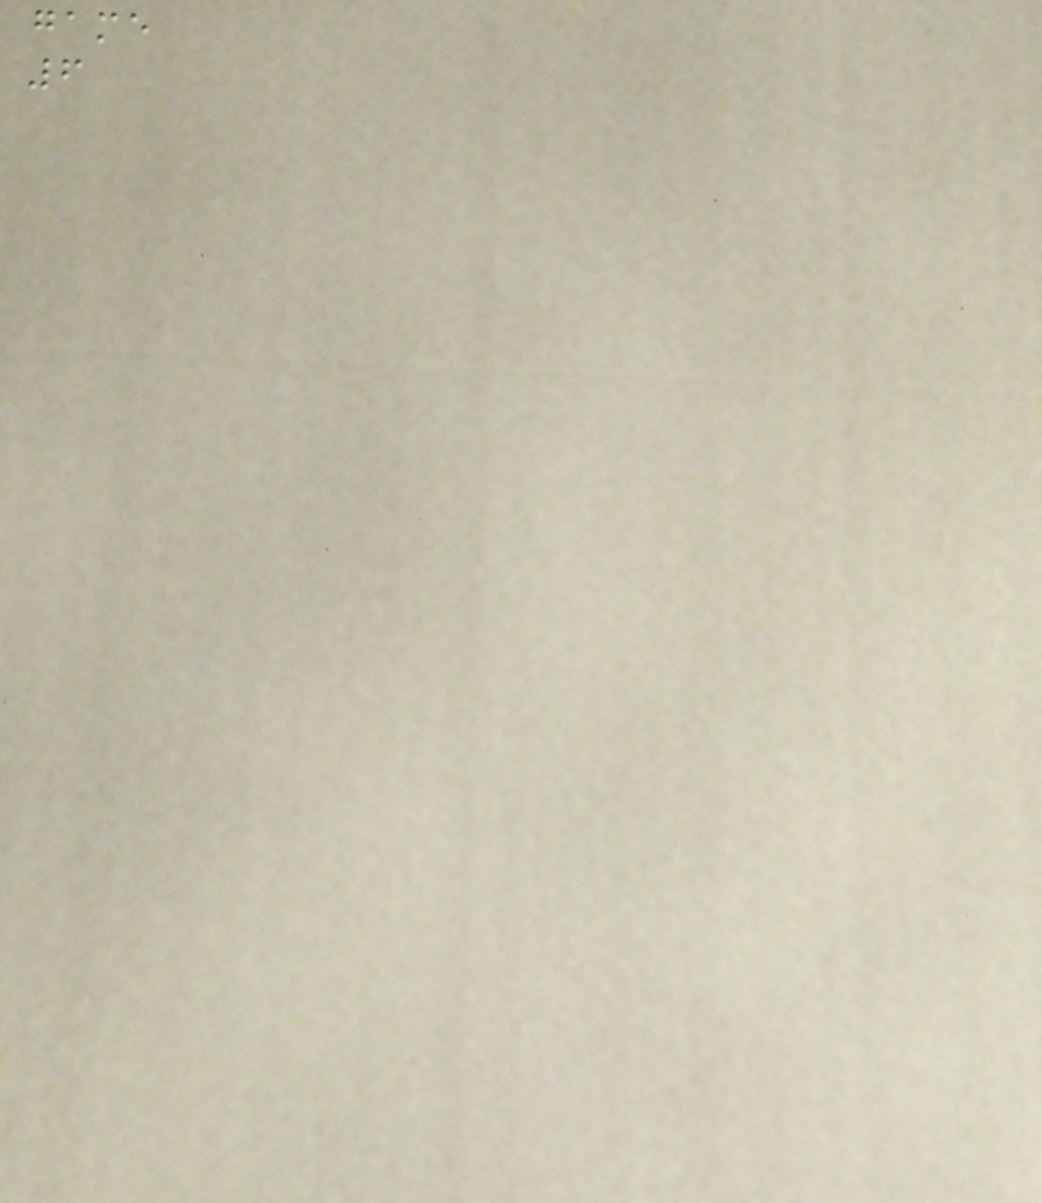game
6
